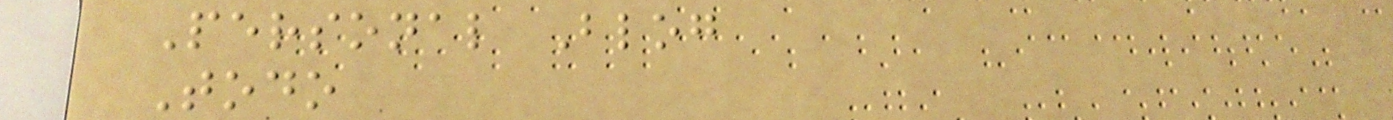Personal Blog
Todo
